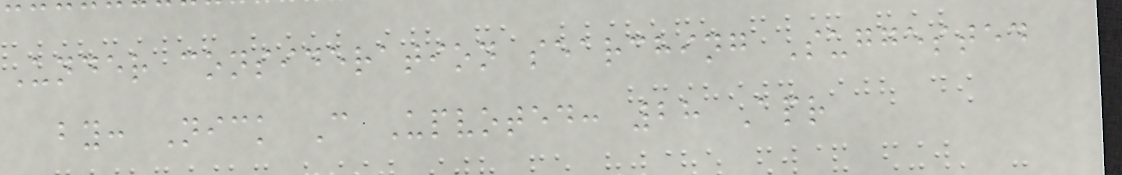Under consideration searching Suggested
by: Nick C Upvoted: 28 Apr
